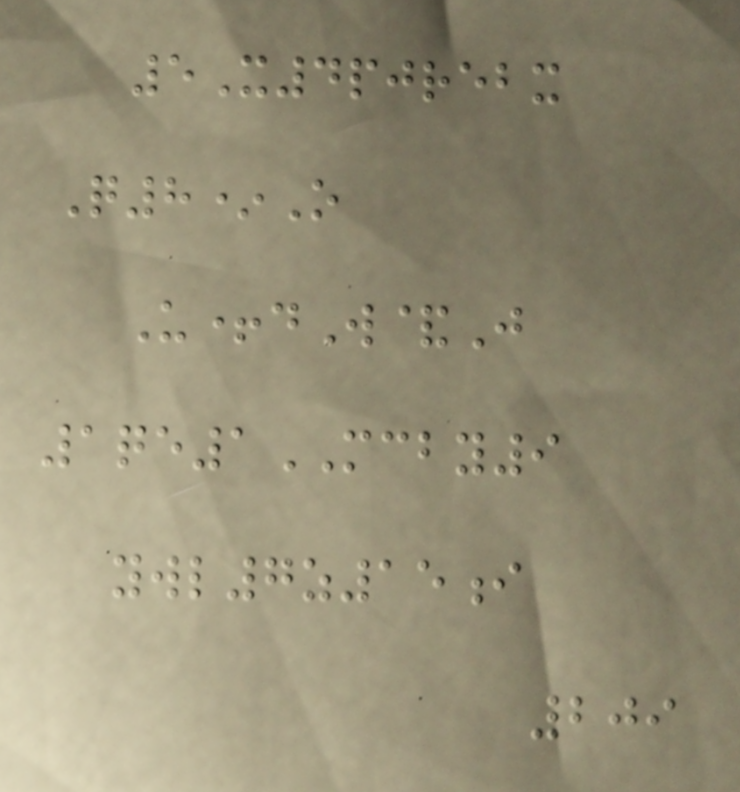5X4pjrebx
Q8*O
U+dW&J
1qe1MCBY9
ywl7z15i
209
